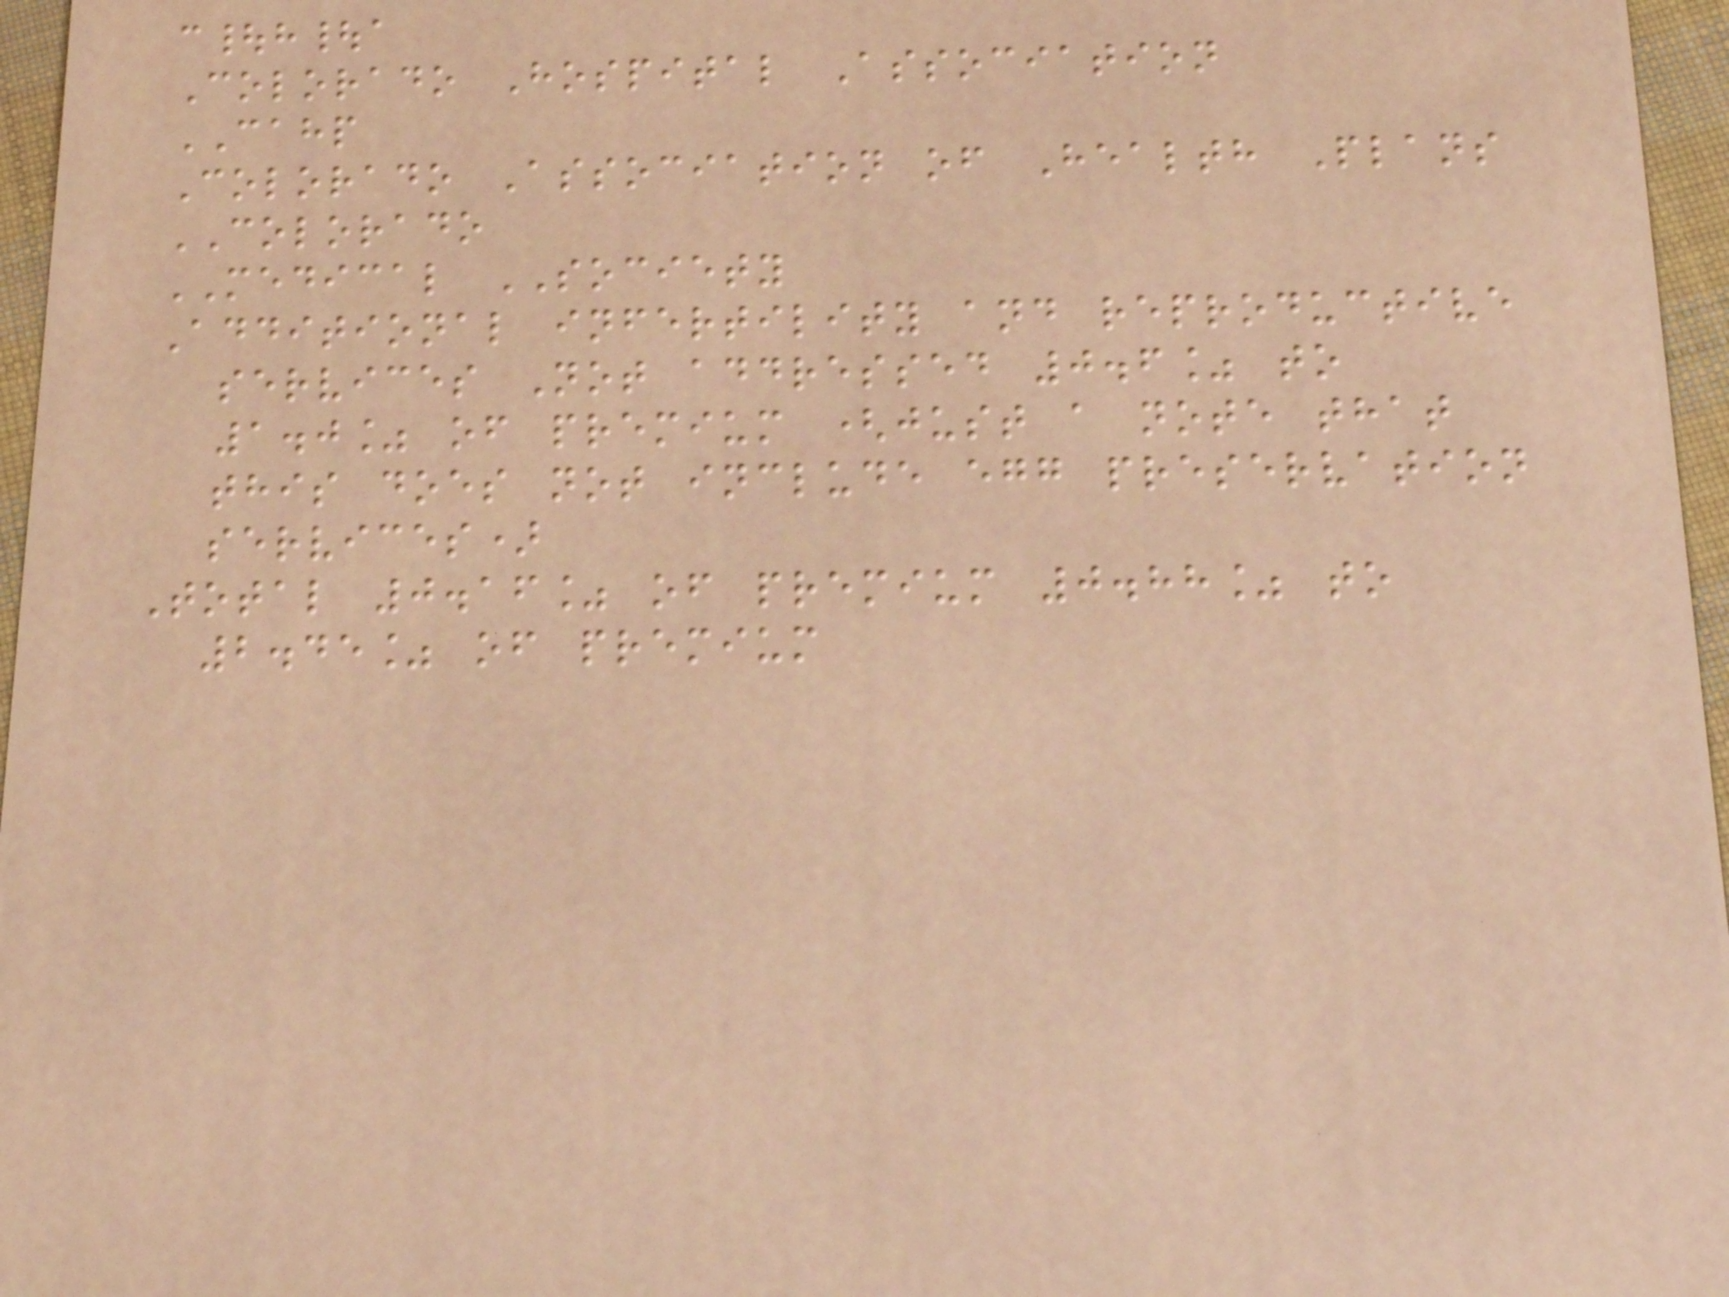c|h|a
Colorado Hospital Association
CAHP
Colorado Association of Health Plans
COLORADO
MEDICAL SOCIETY
Additional infertility and reproductive
services Not addressed 0.6% to
1.0% of premium (just a note that
this does not include egg preservation
services)
Total 0.16% of premium 0.88% to
2.45% of premium
